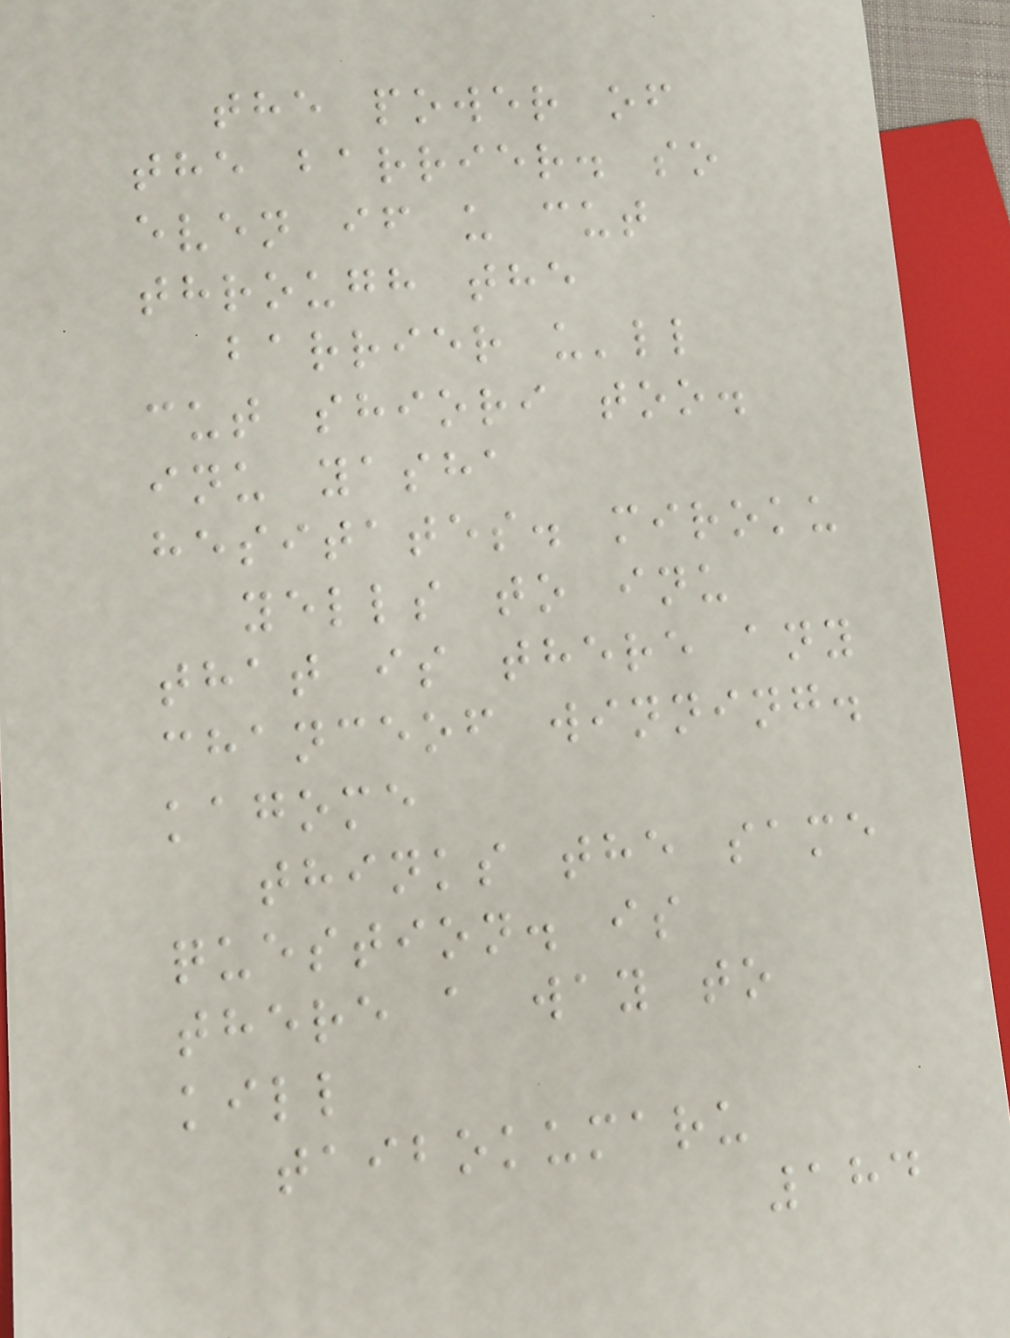the power of
the barrier. so
even if u cut
through the
barrier u'll
cut shiori too.
inu yasha
hesitates. miroku
yells to inu
that is there any
chanceof winning.
kagome
thinks the same
question. is
there a way to
kill
taibokumaru
184
